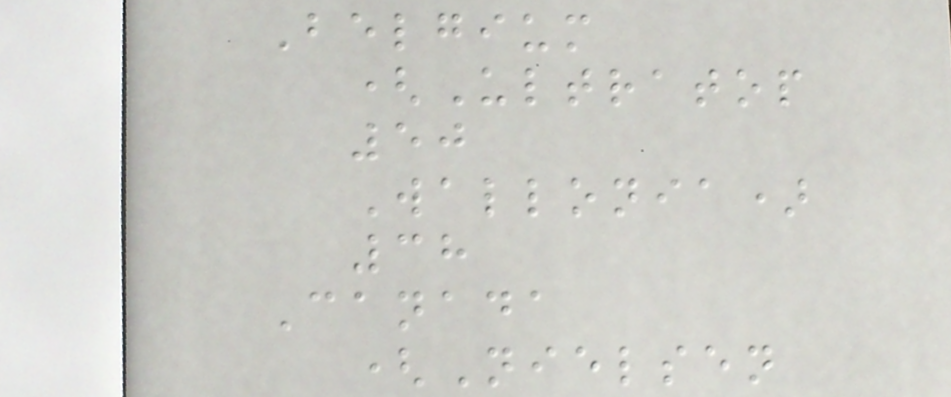Belgium
(Ultratop
50
Wallonia)
38
Canada
(Nielsen
